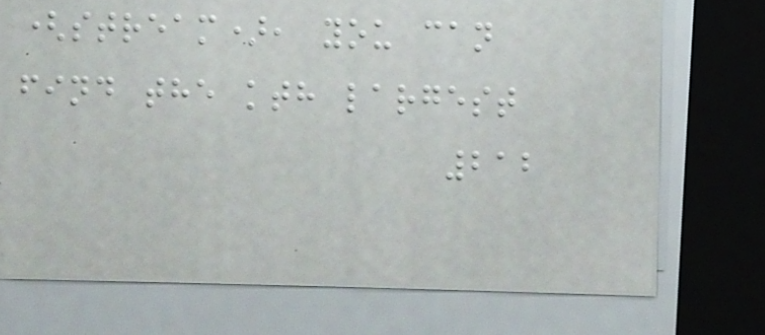(stream), you can
find the kth largest
212
